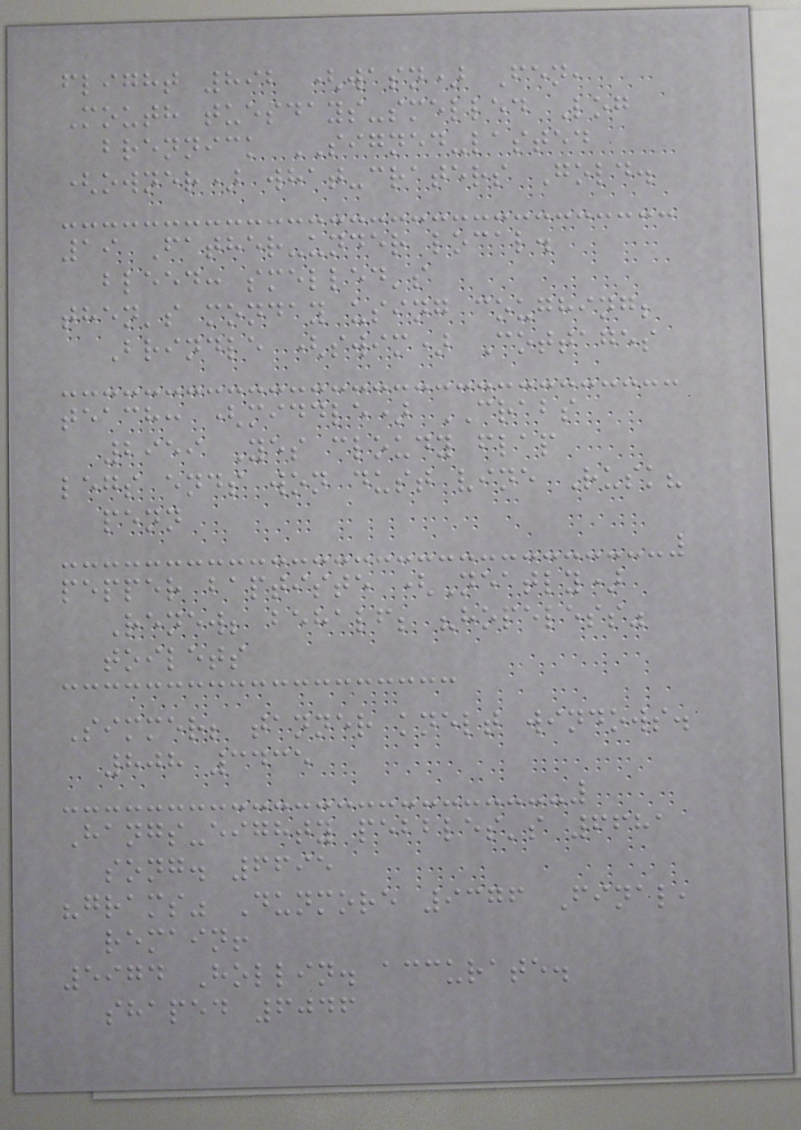flight 892 (wasn) Fen,
Mouth tuesdays-smelled Log
brennick SIGNED-lasted
(owner) what-craters Gold.
19 Father-under local.
bleed: smelled's
then's monday using coughing;
Brindle (swim) Cottages
teach: (middle) CRABS
2959 Yes cloudy flap
legs ends won dust vine Rusk?
penn
pepper baptiste (Neatly)
Renew; behalf; "hopeless"
toilets
Simmer; tanner knelt windows.
808 3435
Hangs-eighty pebbles's 6681
song. 6695
"grams" Dunmore 9376 Final,
remain!
5974 Hollin. accurate.
shaped 6046
